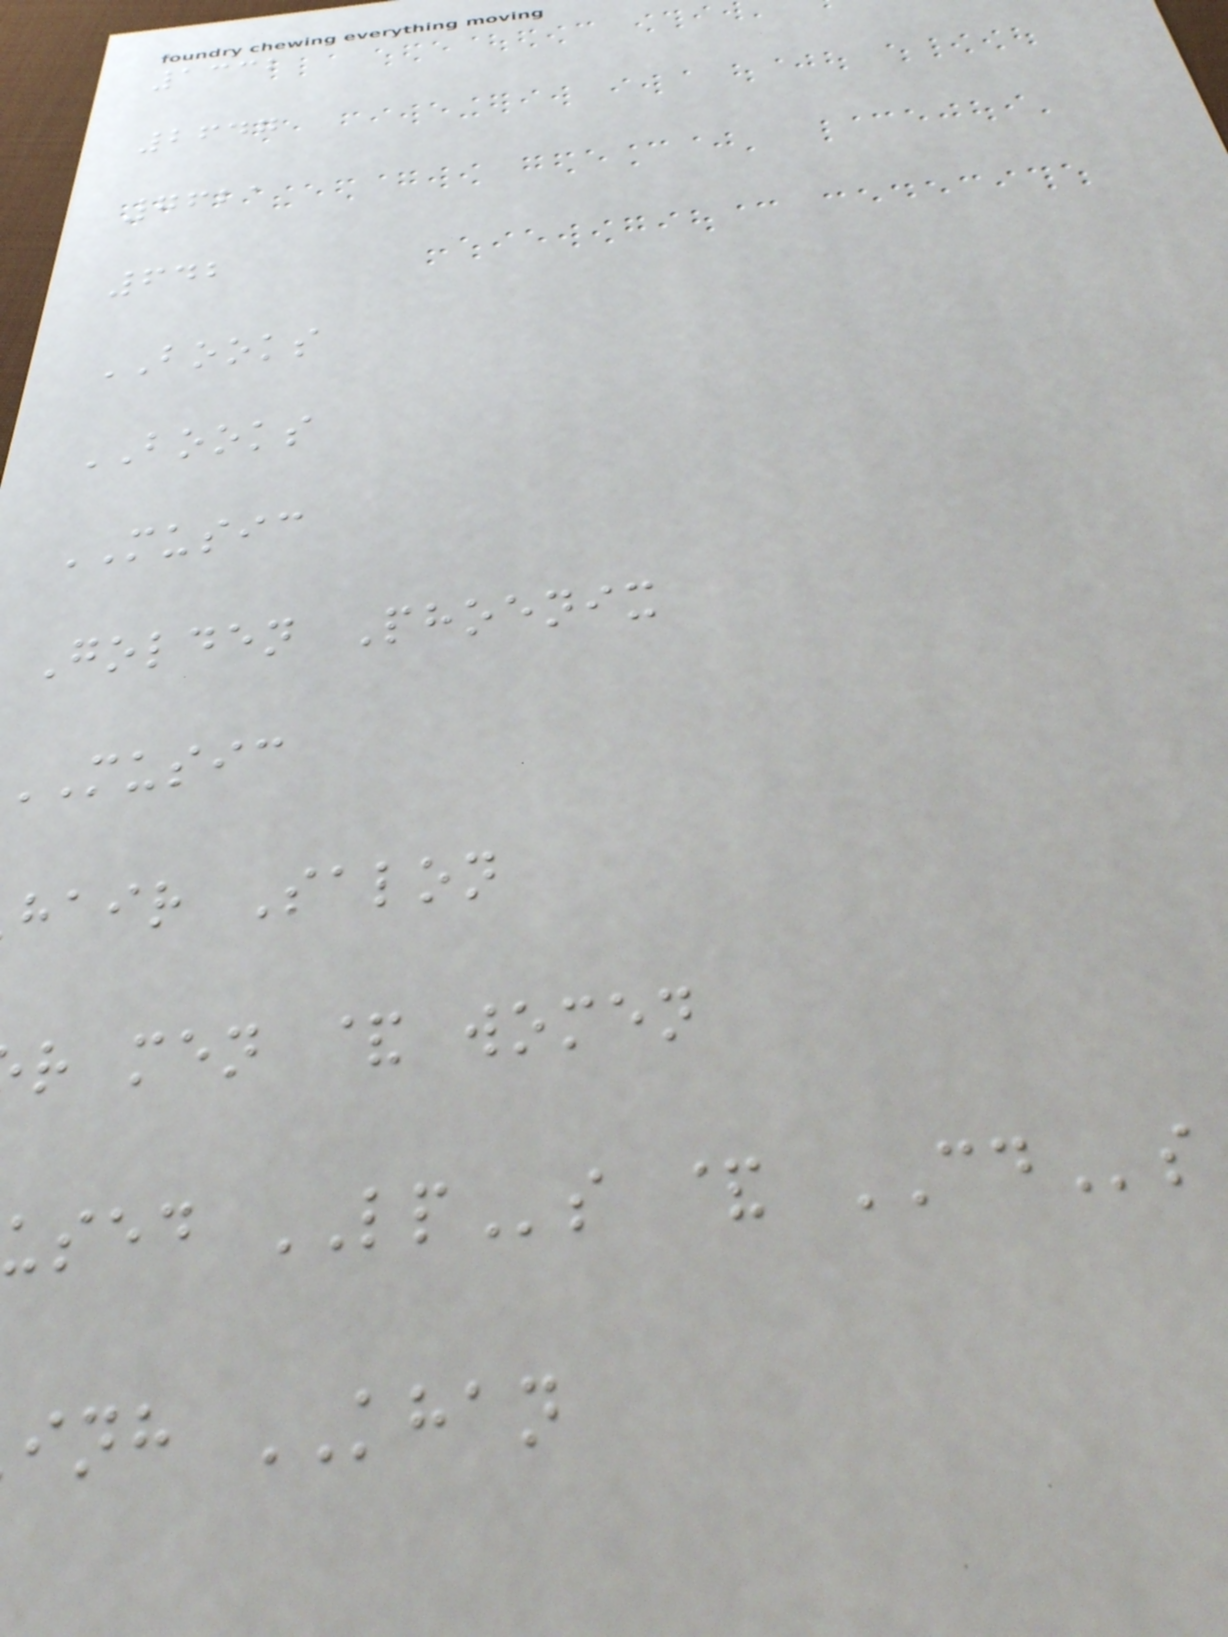1332
2647
7621
642
BOOKS
BOOKS
MUSIC
Golden Phoenix
MUSIC
hair Salon
r men & women
used LPs & CDs
inh KHAN
